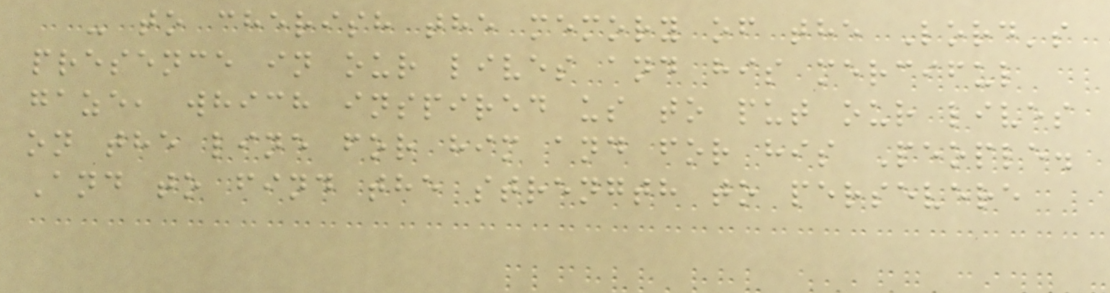- to cherish the memory of the Lord's
presence in our lives and his merciful
gaze, which inspired us to put our lives
on the line for him and for his People.
And to find the strength to persevere
